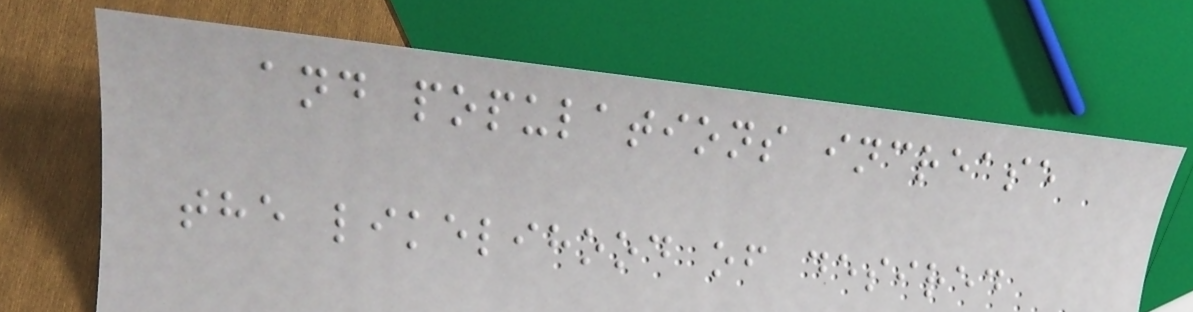and populations increase
the likelihood of desired
